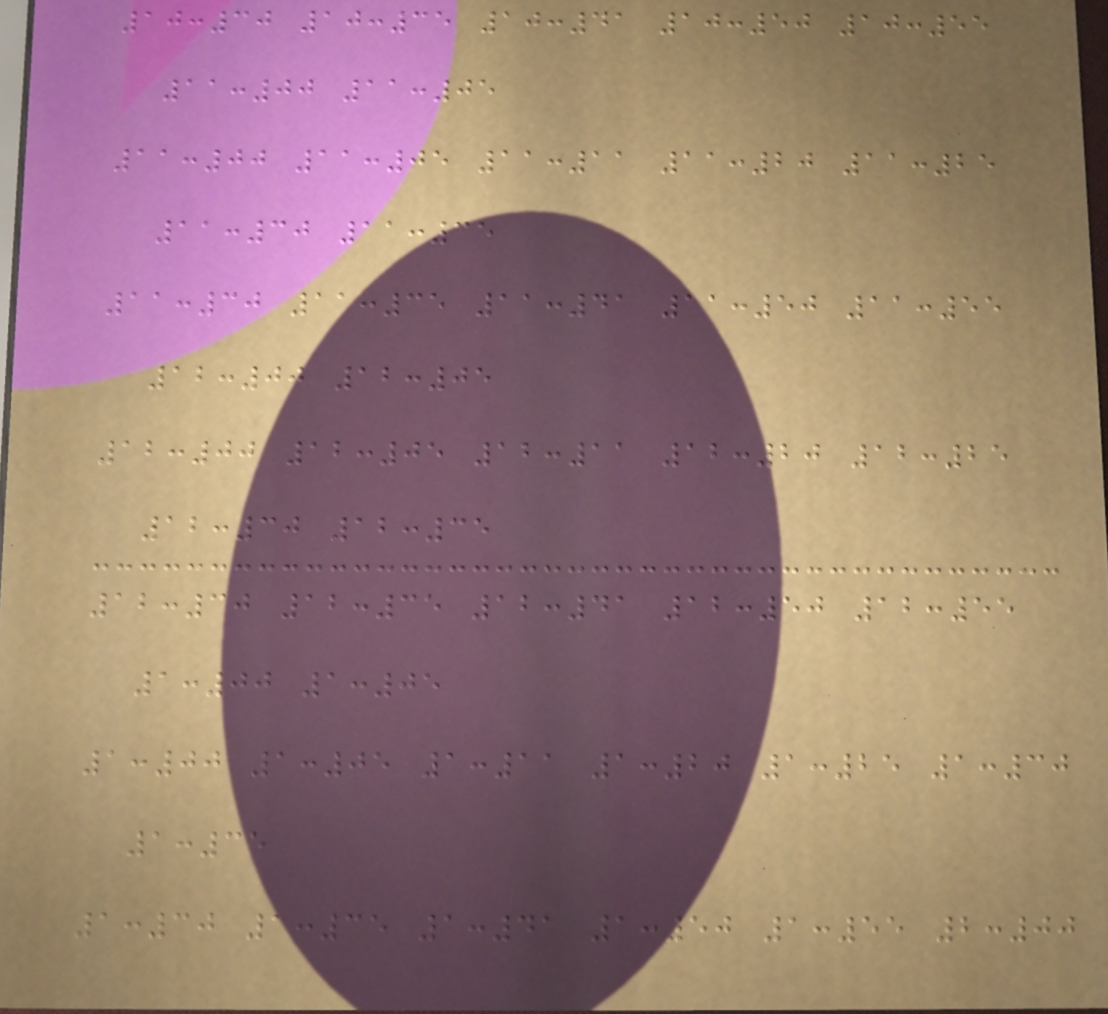10:30 10:35 10:41 10:50 10:55
11:00 11:05
11:00 11:05 11:11 11:20 11:25
11:30 11:35
11:30 11:35 11:41 11:50 11:55
12:00 12:05
12:00 12:05 12:11 12:20 12:25
12:30 12:35
12:30 12:35 12:41 12:50 12:55
1:00 1:05
1:00 1:05 1:11 1:20 1:25 1:30
1:35
1:30 1:35 1:41 1:50 1:55 2:00
